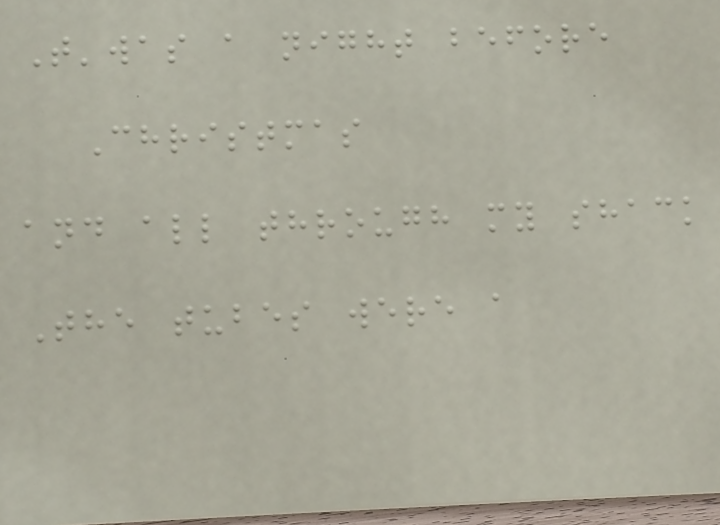T'was a night before
Christmas
and all through my shack
The tubes were a
